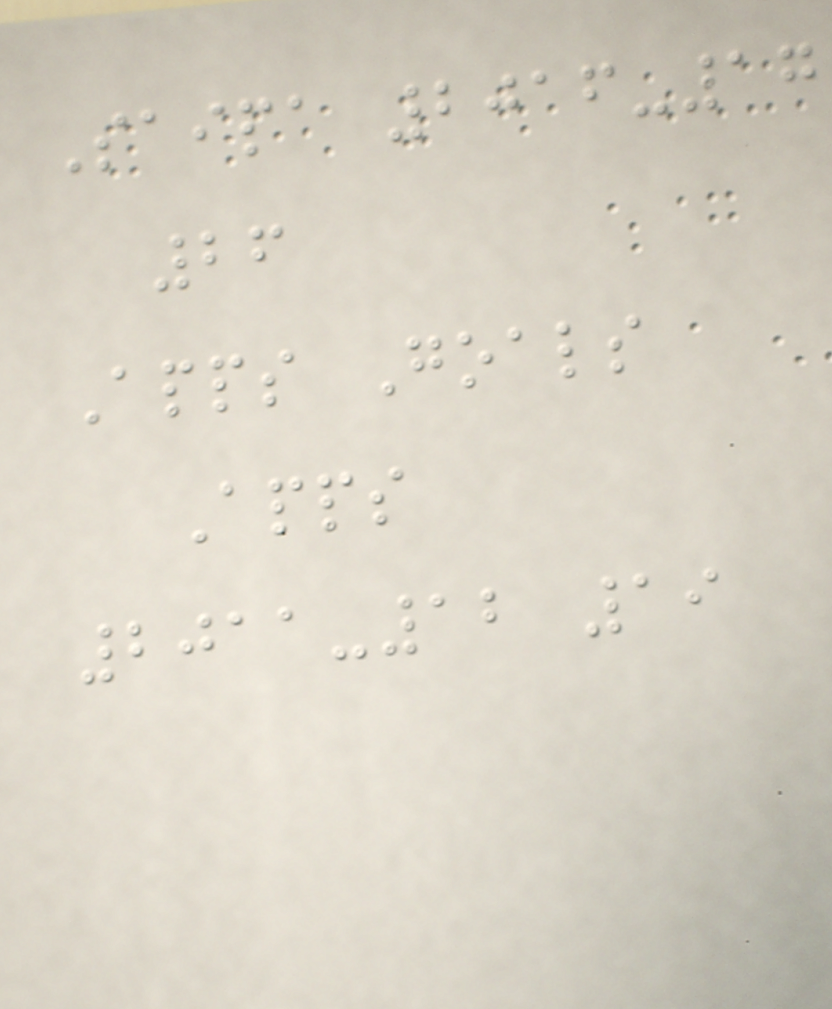Saipa 2016-17
26
Apps Goals
Apps
2011-12 19
